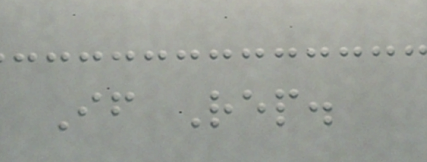If Rep.
